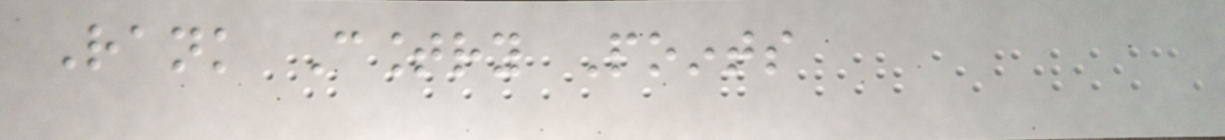Rank Country Points
